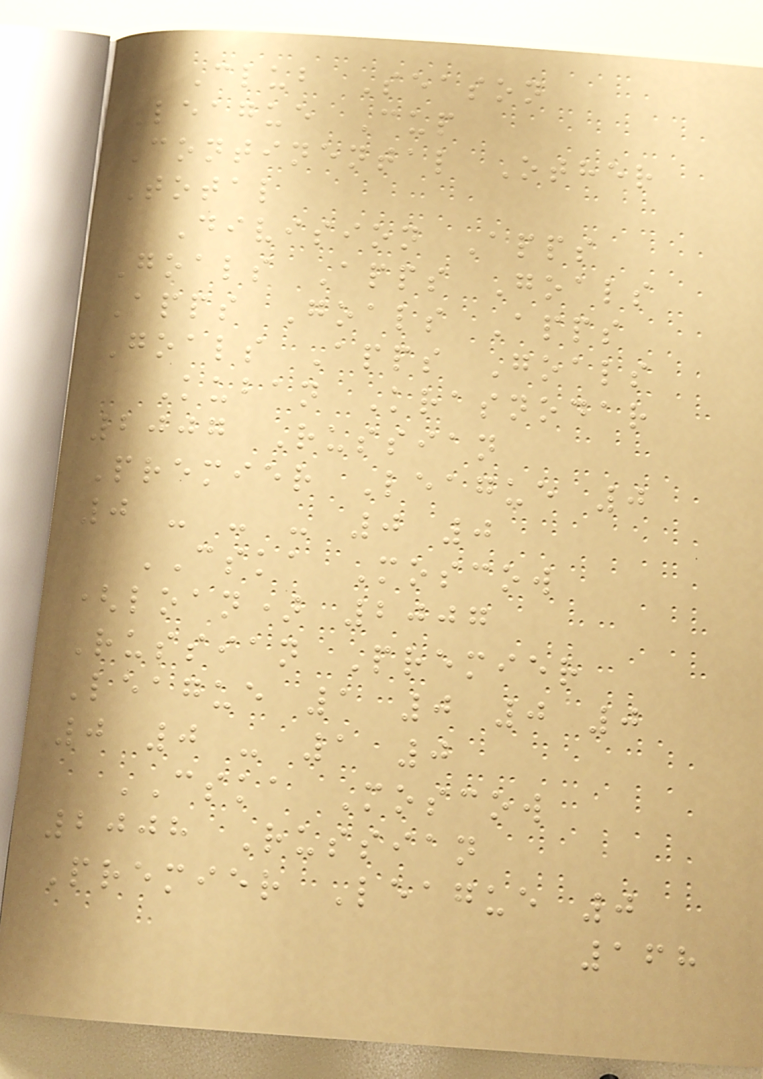Club Season
League Cup
Continental Other
Total
Division Apps
Goals Apps Goals
Apps Goals Apps
Goals Apps Goals
Kuban Krasnodar
2007 Russian
Premier League 0
0 - - - 0 0
CSKA Moscow
(loan) 2007
Russian Premier
League 1 0 0 0
0 0 - 1 0
CSKA Moscow
2008 Russian
Premier League 0
168
